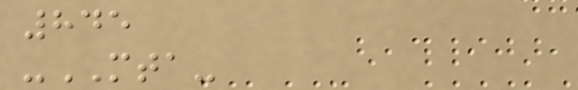845
-MTA-
